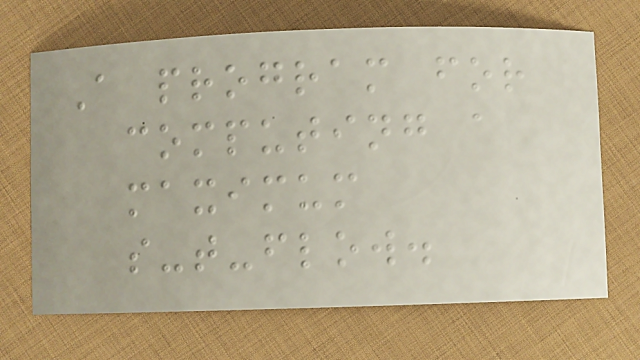A program for
computing a
maximum
s-t-flow.
